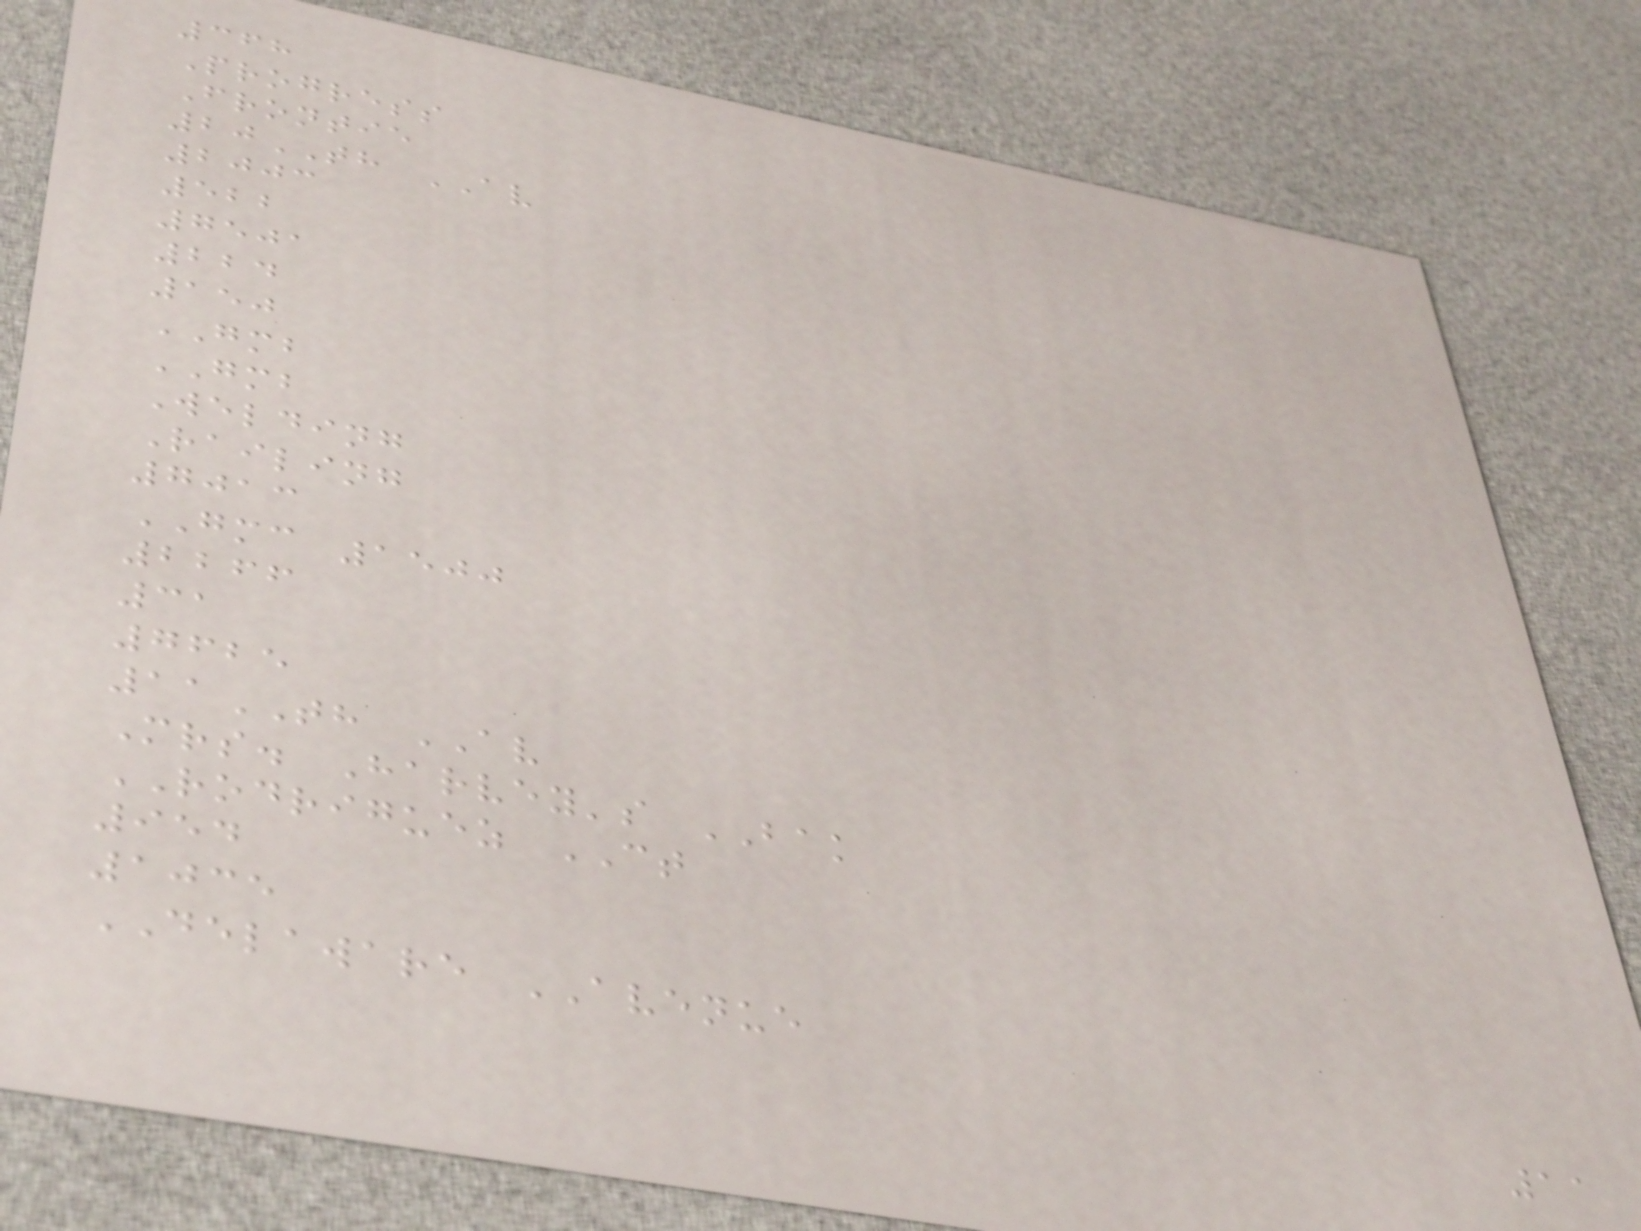368
Progress
Frontie
20TH AV
2003
522
7501
224
150
GMB
GMB
Welding
Railing
7013
GMC 1500
2266
31
7625
11TH AV
Mrs. Harvey's BAK
RODRIGUEZ CT
954
1035
DELAWARE AVENUE
11
